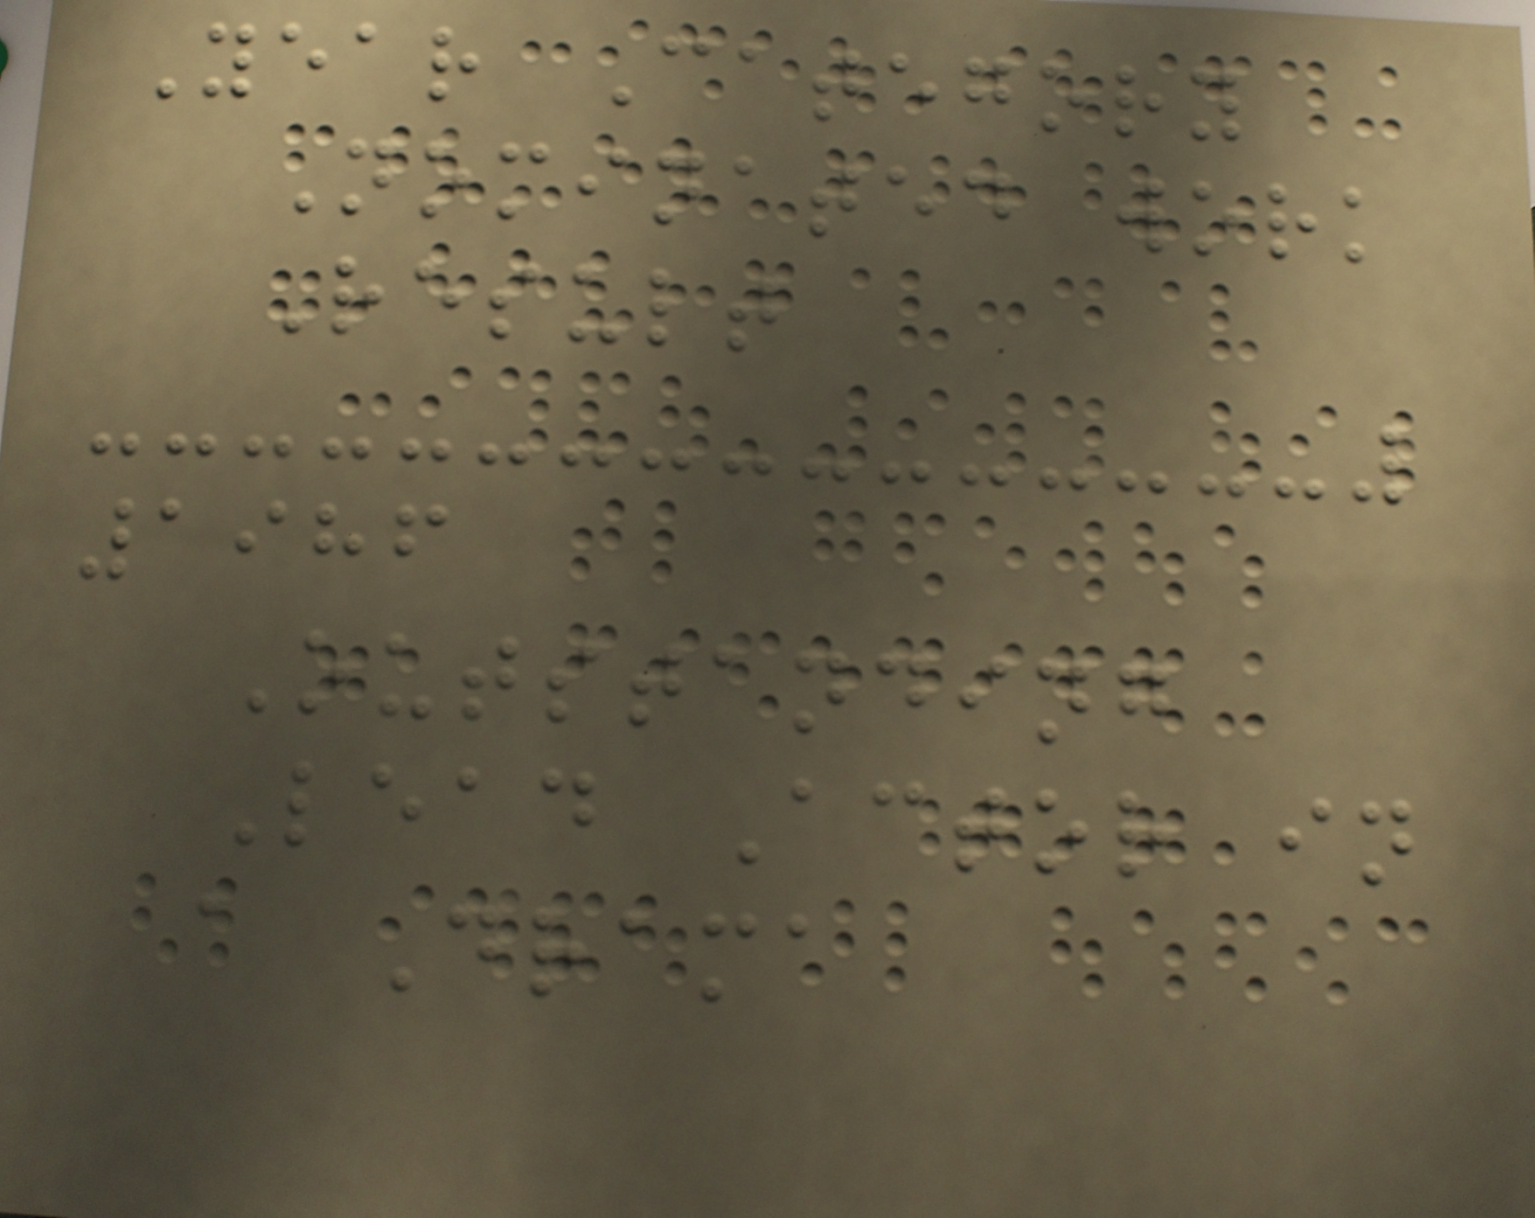Year Category
Nominated work
Result
1986
Outstanding
Lead Actor in
a Drama
